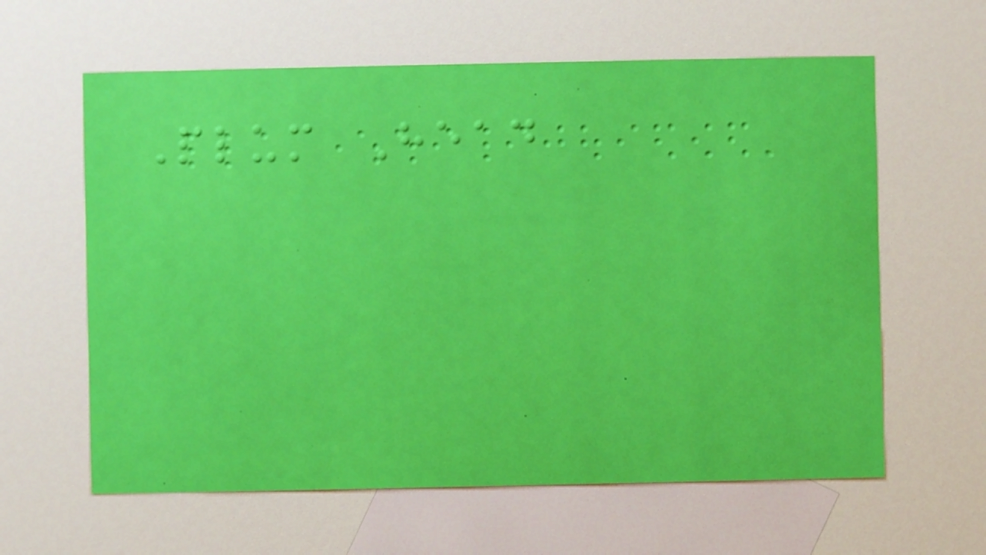Plum Head
